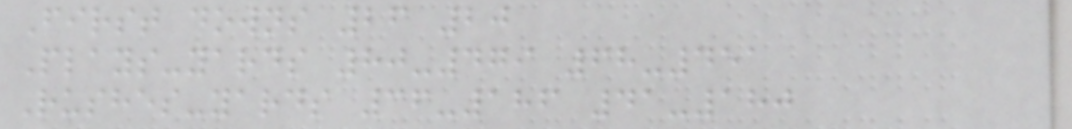First downs 26 20
Plays-yards 80-479 68-451
Rushes-yards 36-186 41-180
